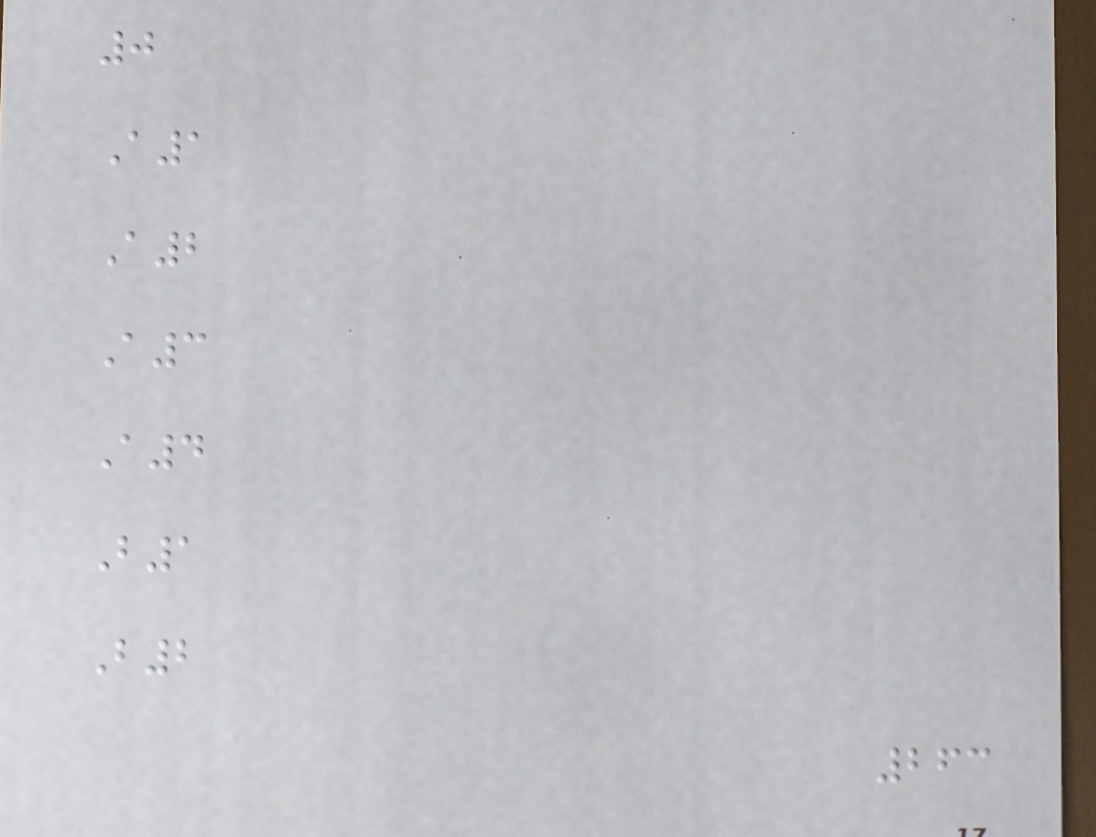0
A1
A2
A3
A4
B1
B2
263
